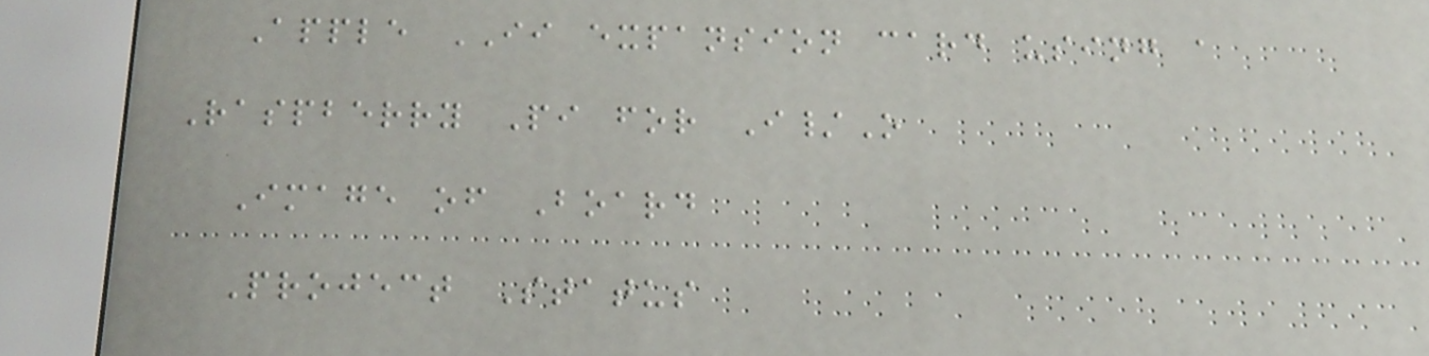Apple II expansion card using a
Raspberry Pi for I/O
Image of Board
Project Status
